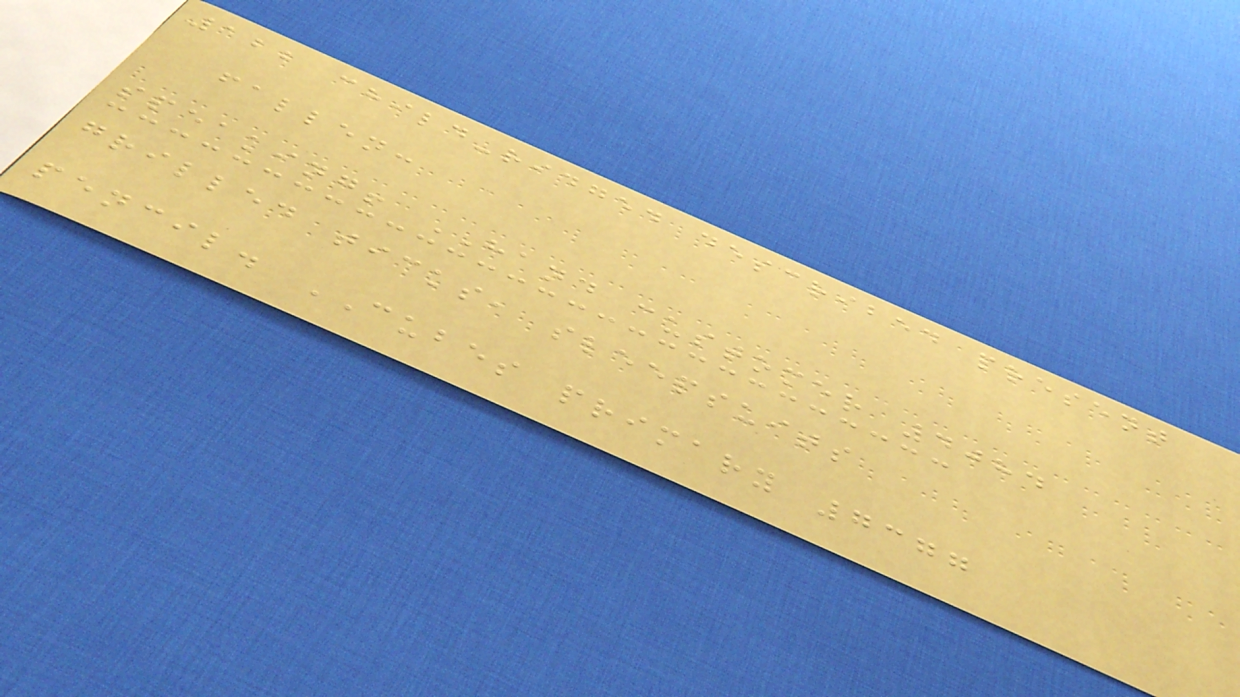122 child-ridged described present
fallen:
speaking! HAND customer 4084
grilled ticks, sleepsuits
pencil. CUBES primary 7377
